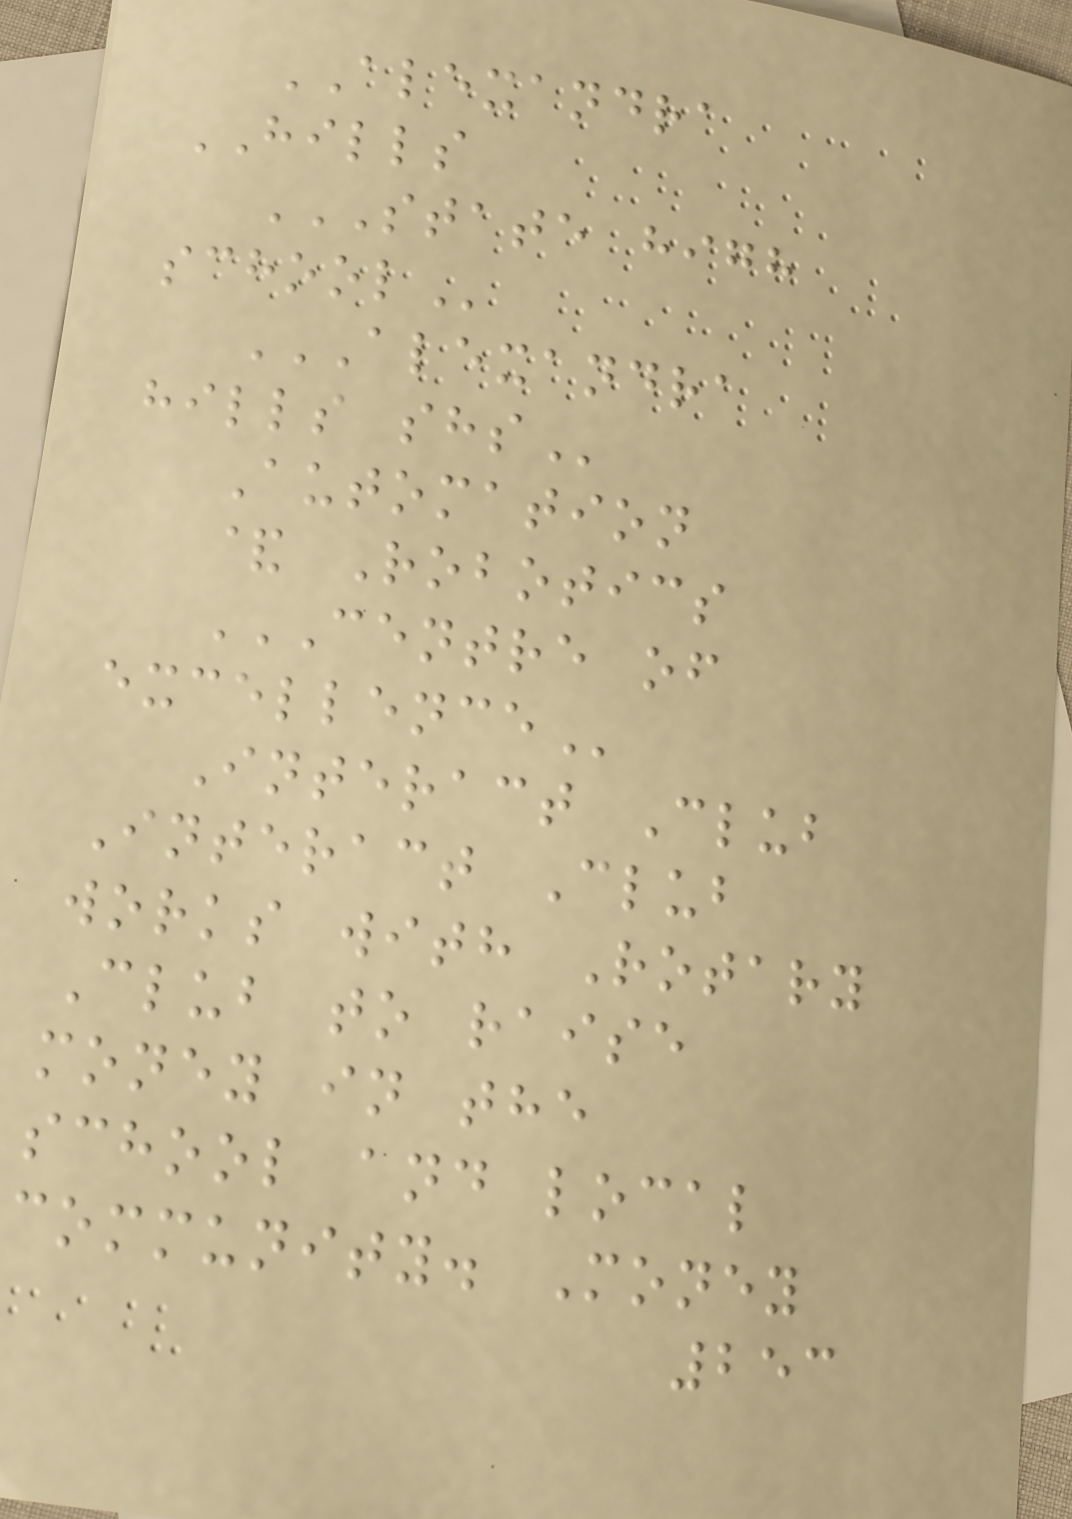ALEXANDRA
HILLS
STATE HIGH
SCHOOL
ALEXANDRA
HILLS SHS
Automation
& Robotics
CENTRE OF
EXCELLENCE
Interact Club
Interact Club
works with Rotary
Club to raise
money in the
school and local
community. Money
253
